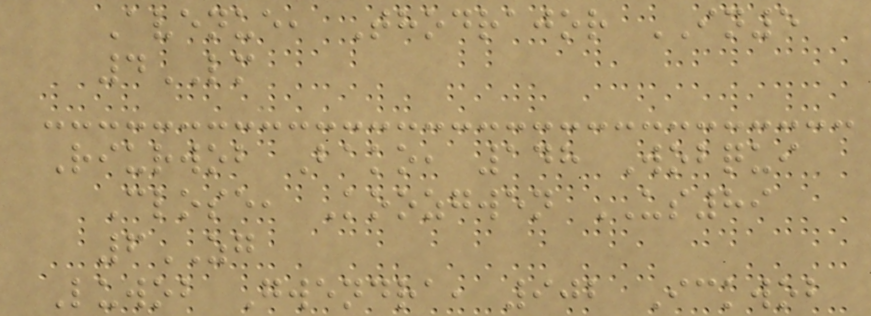Avenue, Thodrajor IN5
4LM
Riurwob Bako, 148 Wobqui
Close, Koozgwen US89
6ZG
Luwob Gwendra, 902 Ickwob
